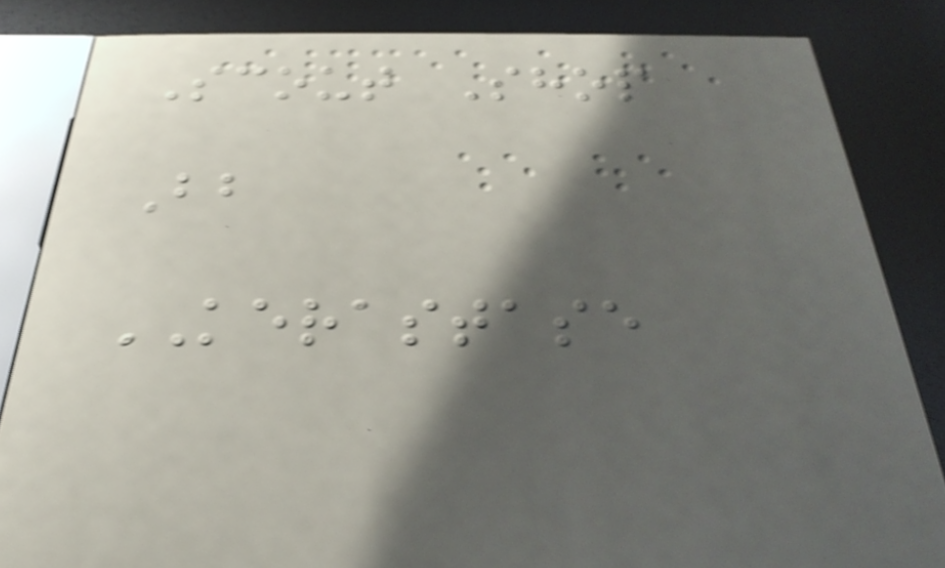Scout Shop
Bb
KERASTASE
